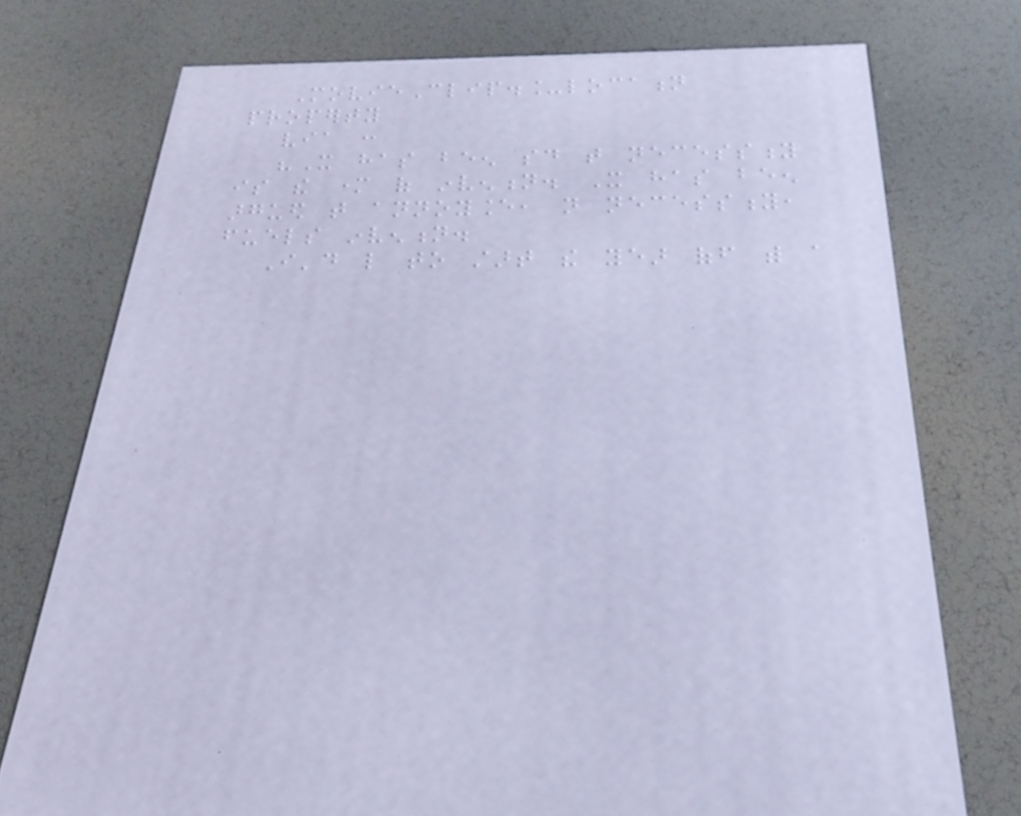MovieClip._location
property
via :
"It has been said that necessity
is the mother of invention. It has been
argued that annoyance, not necessity,
fuels invention.
I'd like to start the year off with a
